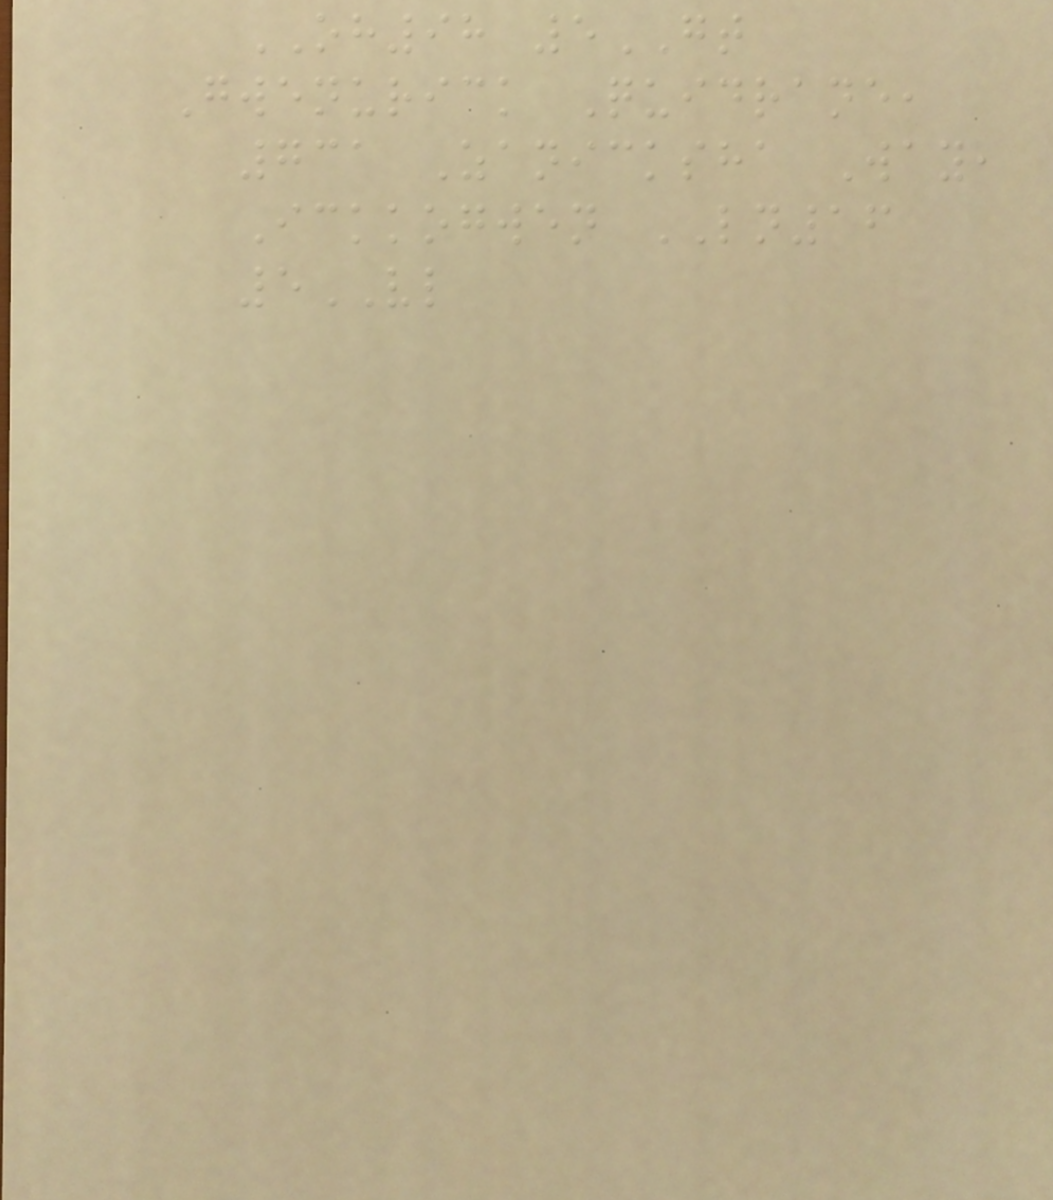OH98 5GT
Gwenurick Quidrane,
731 Zanicksha Way,
Ickkogwen LN16
5VL
